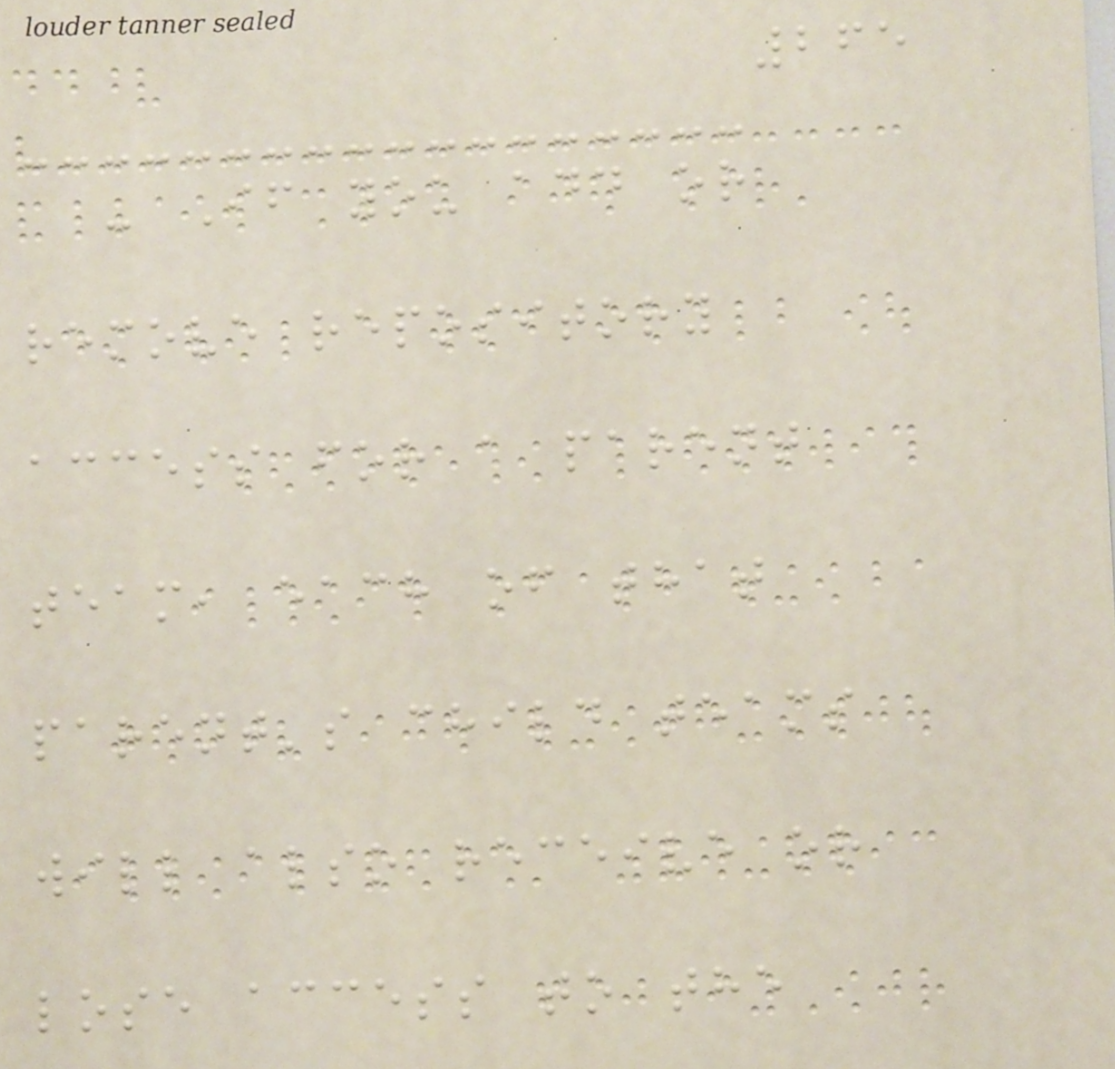265
- If you add or
remove repository
access for a parent
team, each of that
parent's child teams
will also receive or
lose access to the
